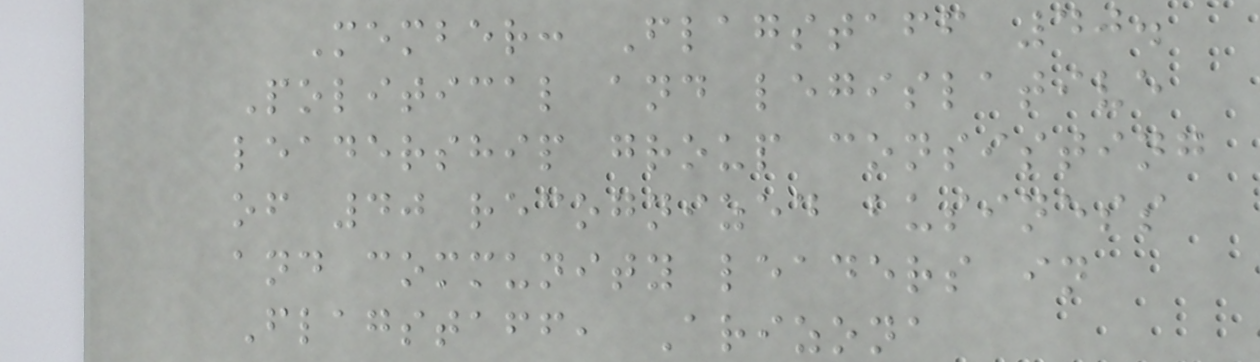Member: Flagstaff 40.
Political and legislative
leadership group consisting
of 40 recognized business
and community leaders in
Flagstaff, Arizona
